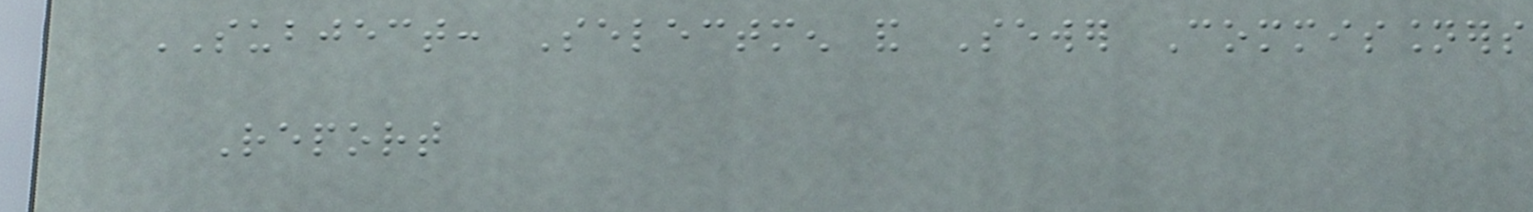SUBJECT: Selectmen and Sewer Commissioners
Report
